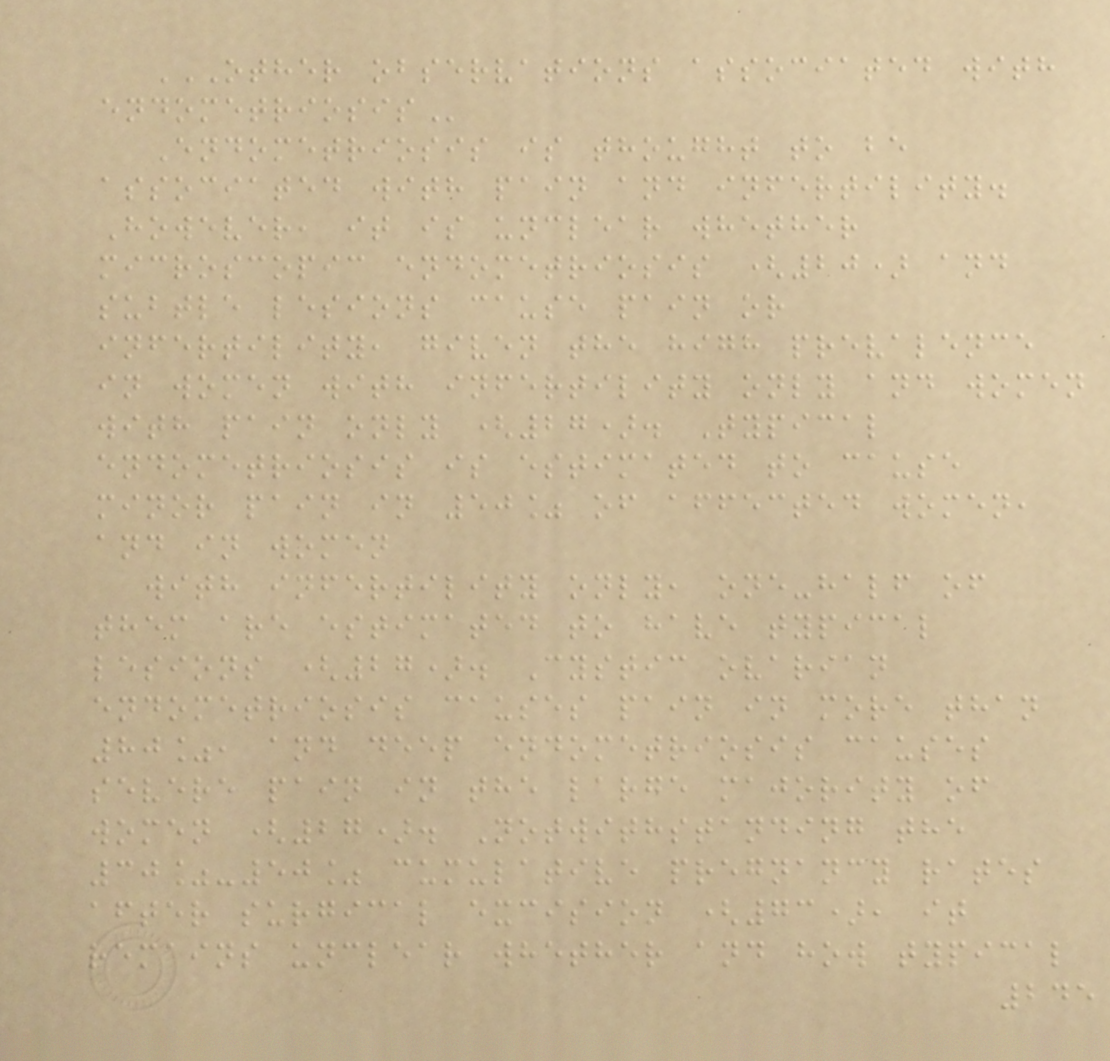OTHER OBSERVATIONS ASSOCIATED WITH
ENDOMETRIOSIS
Endometriosis is thought to be
associated with pain and infertility.
However, it is unclear whether
microscopic endometriosis (20) and
subtle lesions cause pain or
infertility, given the high prevalence
in women with infertility only and women
with pain only (27). Typical
endometriosis is estimated to cause
minor pain in 50% of affected women,
and in women
with infertility only, one-half of
them are estimated to have typical
lesions (27). Cystic ovarian
endometriosis causes pain in more than
80%, and deep endometriosis causes
severe pain in the large majority of
women (27). Notwithstanding the
30%-50% cumulative pregnancy rates
after surgical excision (73), it
remains unclear whether and how typical
245
